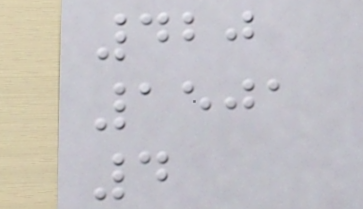420
1501
4
